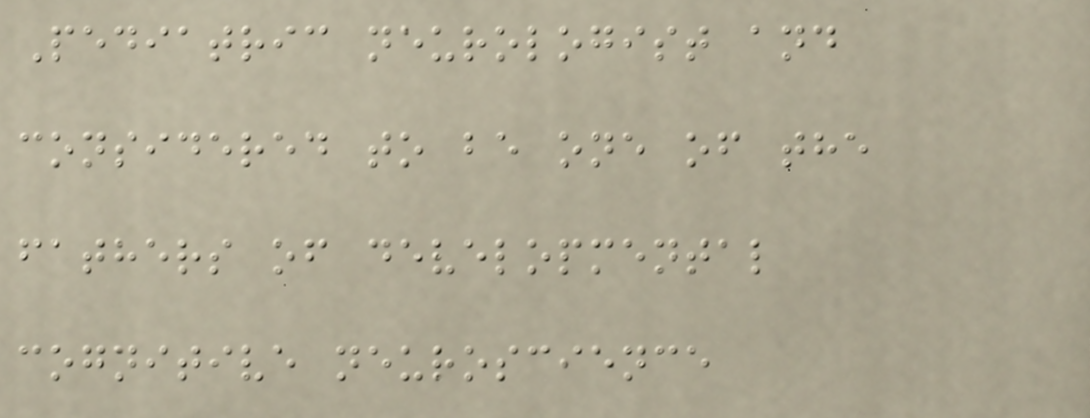Pediatric neurologist and
considered to be one of the
fathers of developmental
cognitive neuroscience
